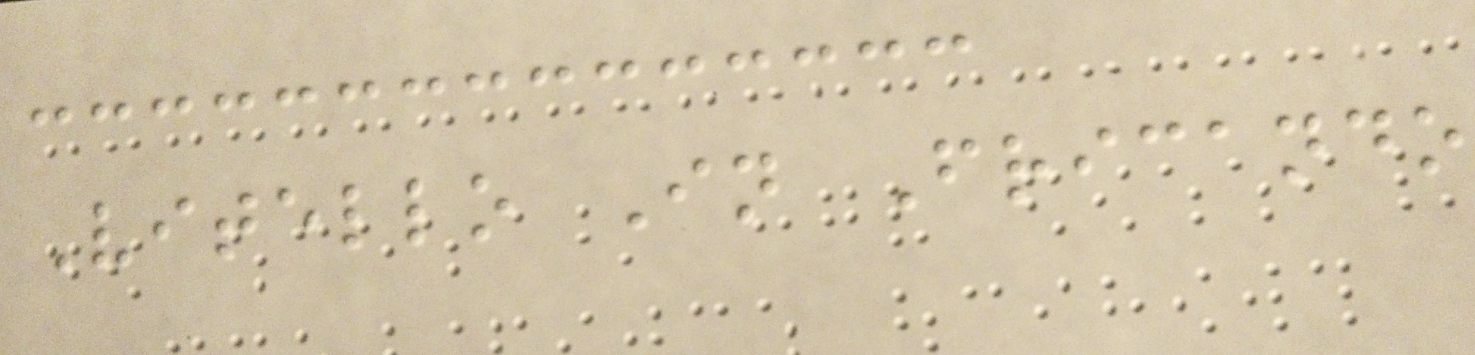Vitello In Fricando
